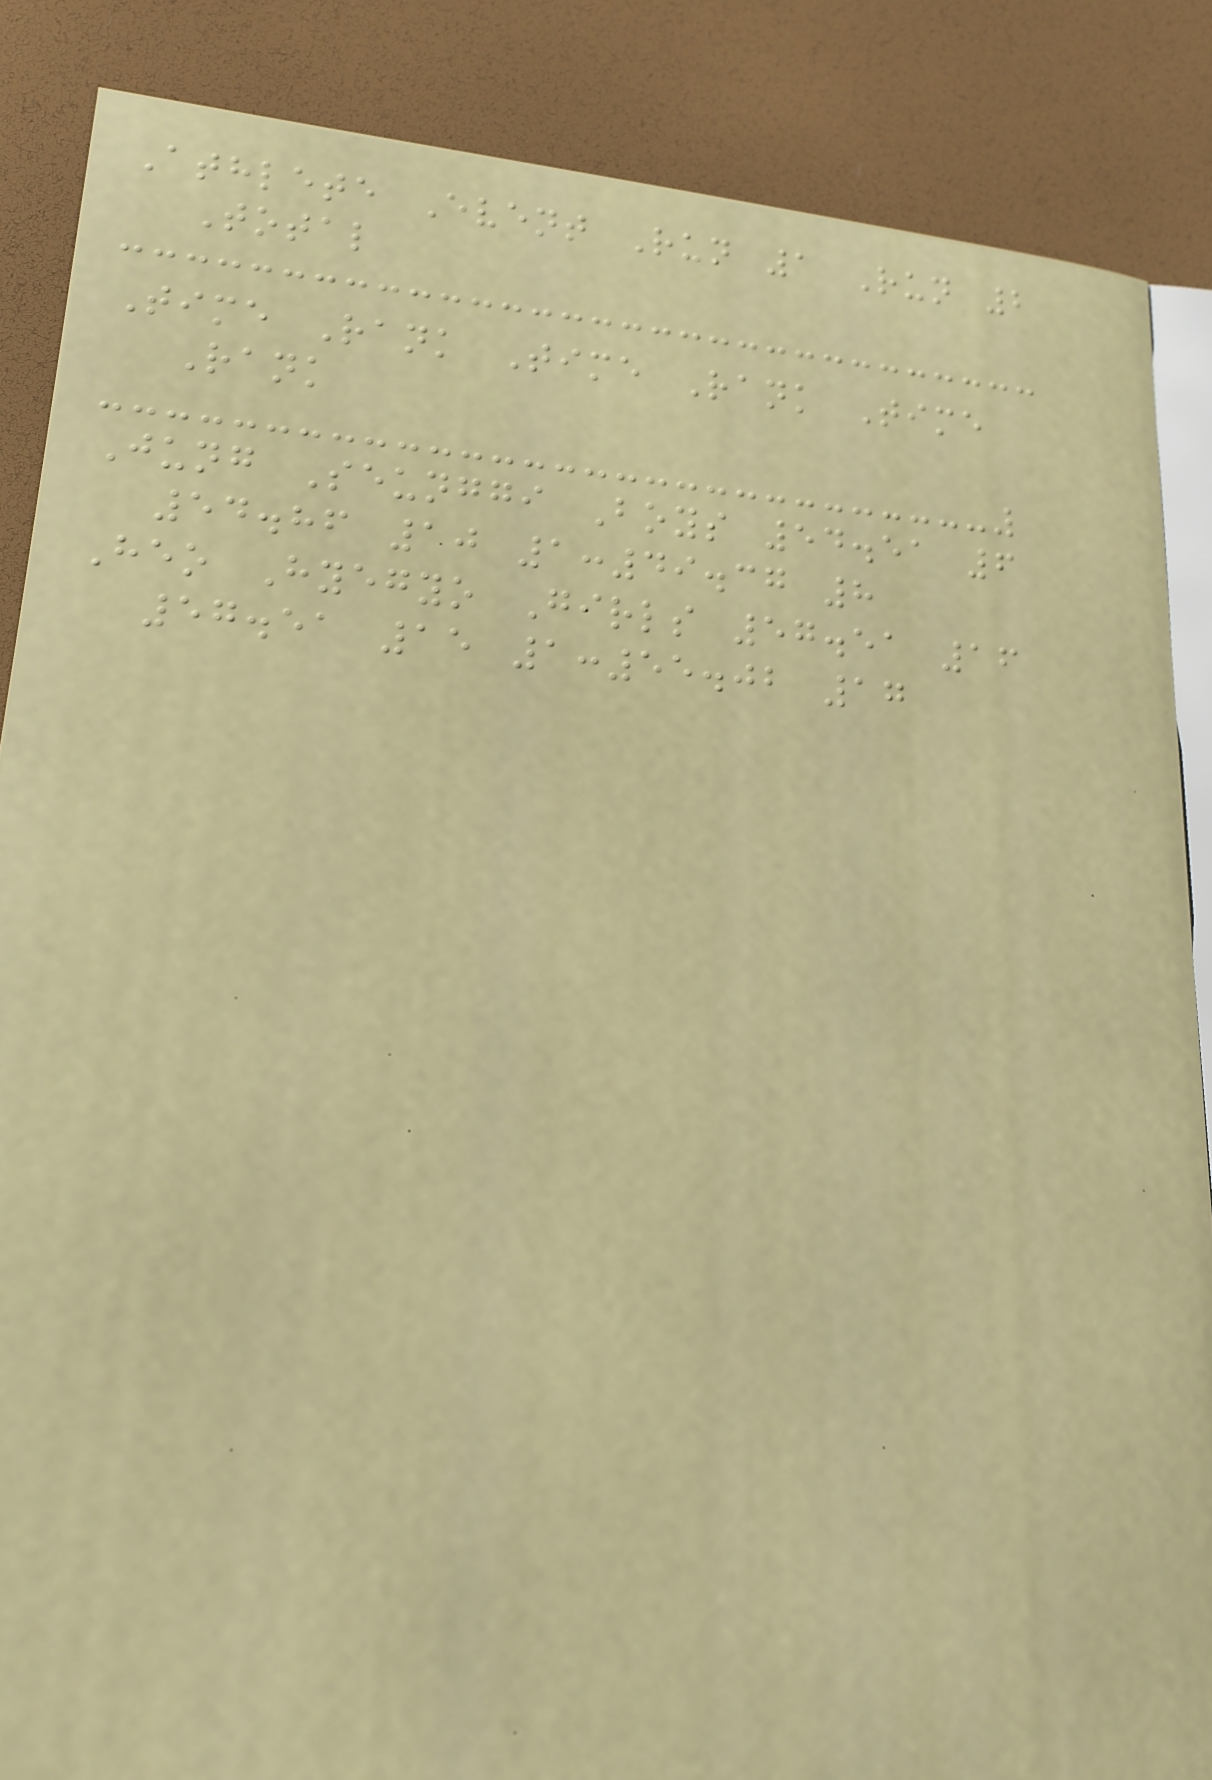Athlete Event Run 1 Run 2
Total
Time Rank Time Rank Time
Rank
Jung Seunggi Boys 54.51 6
54.86 10 1:49.37 8
Heo Hyegyo Girls 57.51 16
57.51 15 1:55.02 17
